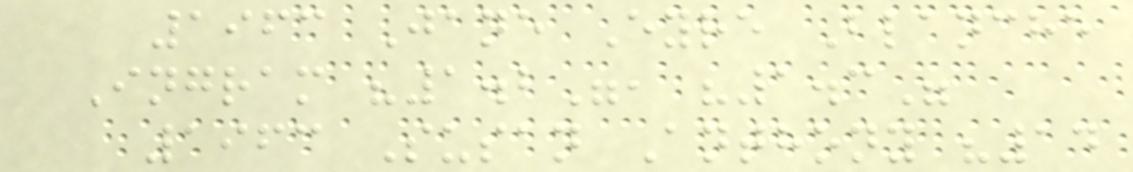1963 Jane Eyre Blanche
Ingram "1.2", "1.3"
1963 Susan Anthony "14
